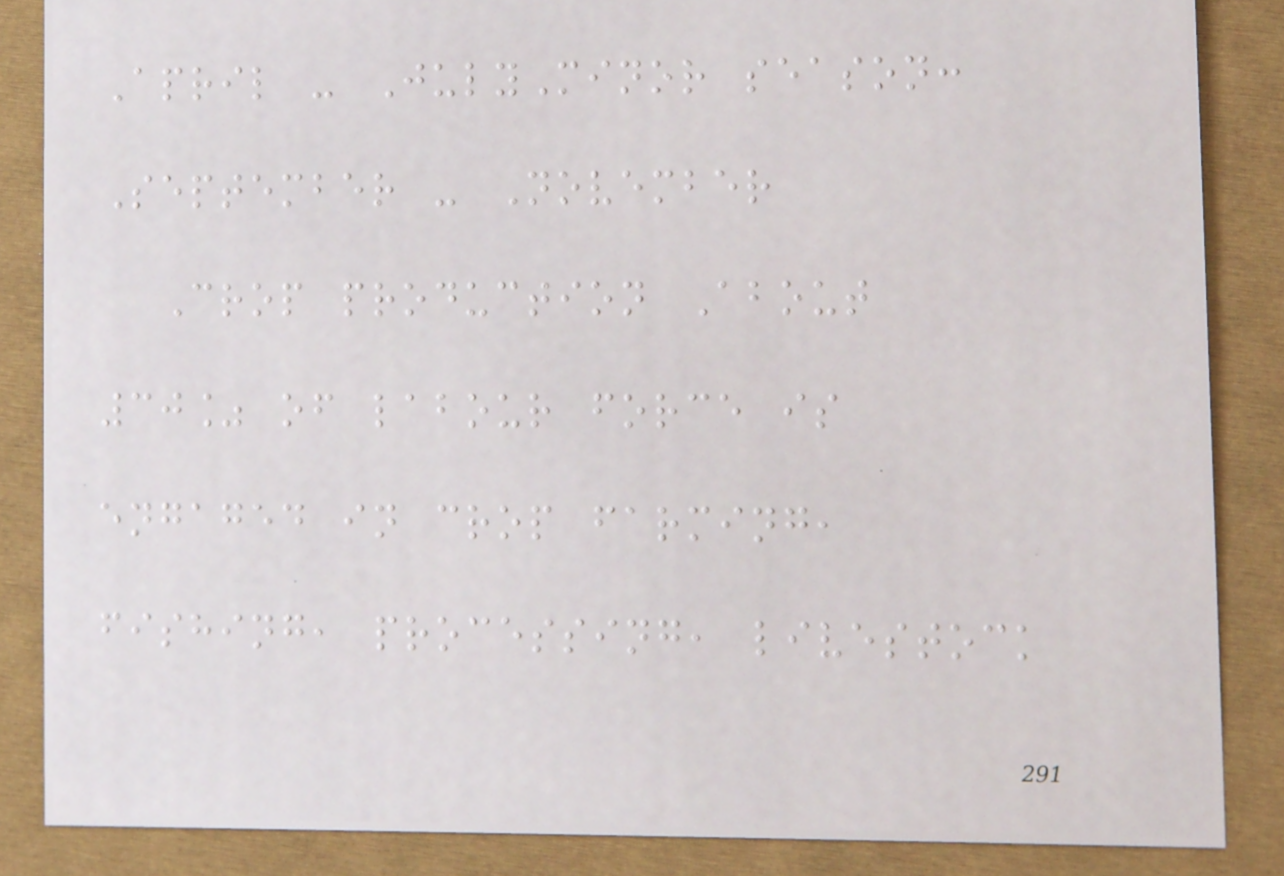April - JulyMinor season:
September - November
Crop production About
30% of labour force is
engaged in crop farming,
fishing, processing, livestock
